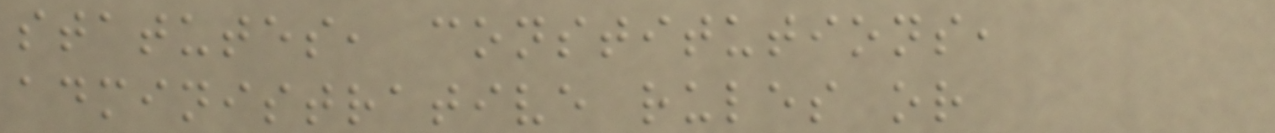statutes, constitutions,
administrative rules or
